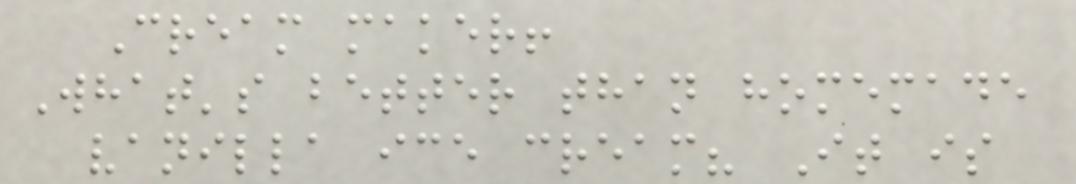Cream maker!
What's better than homemade
vanilla ice cream? It is
